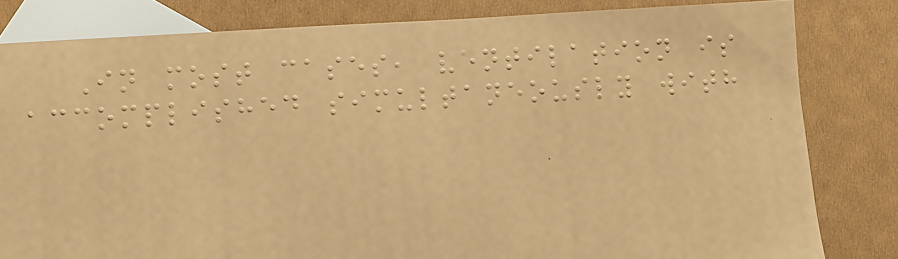In most cases, ventilation is
accomplished simultaneously with
